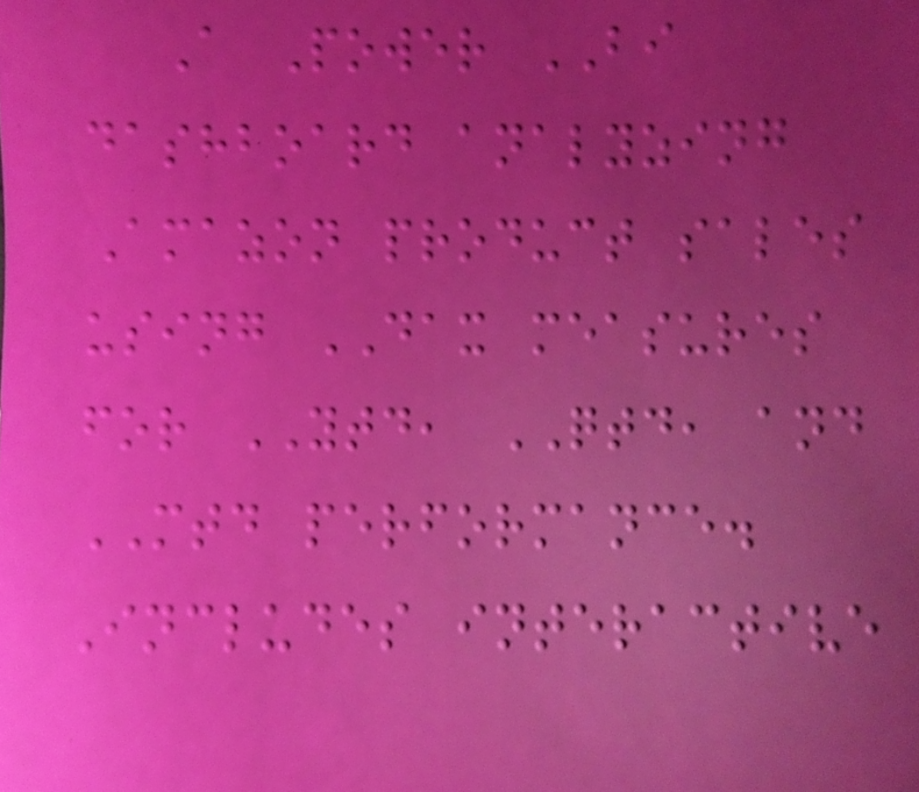A Power BI
dashboard analyzing
Amazon product sales
using DAX measures
for YTD, QTD, and
MTD performance.
Includes interactive
